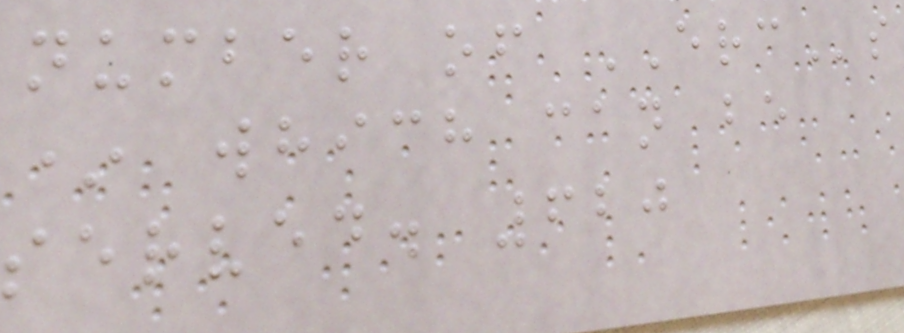number of ERCs
* which can be
served. 620
